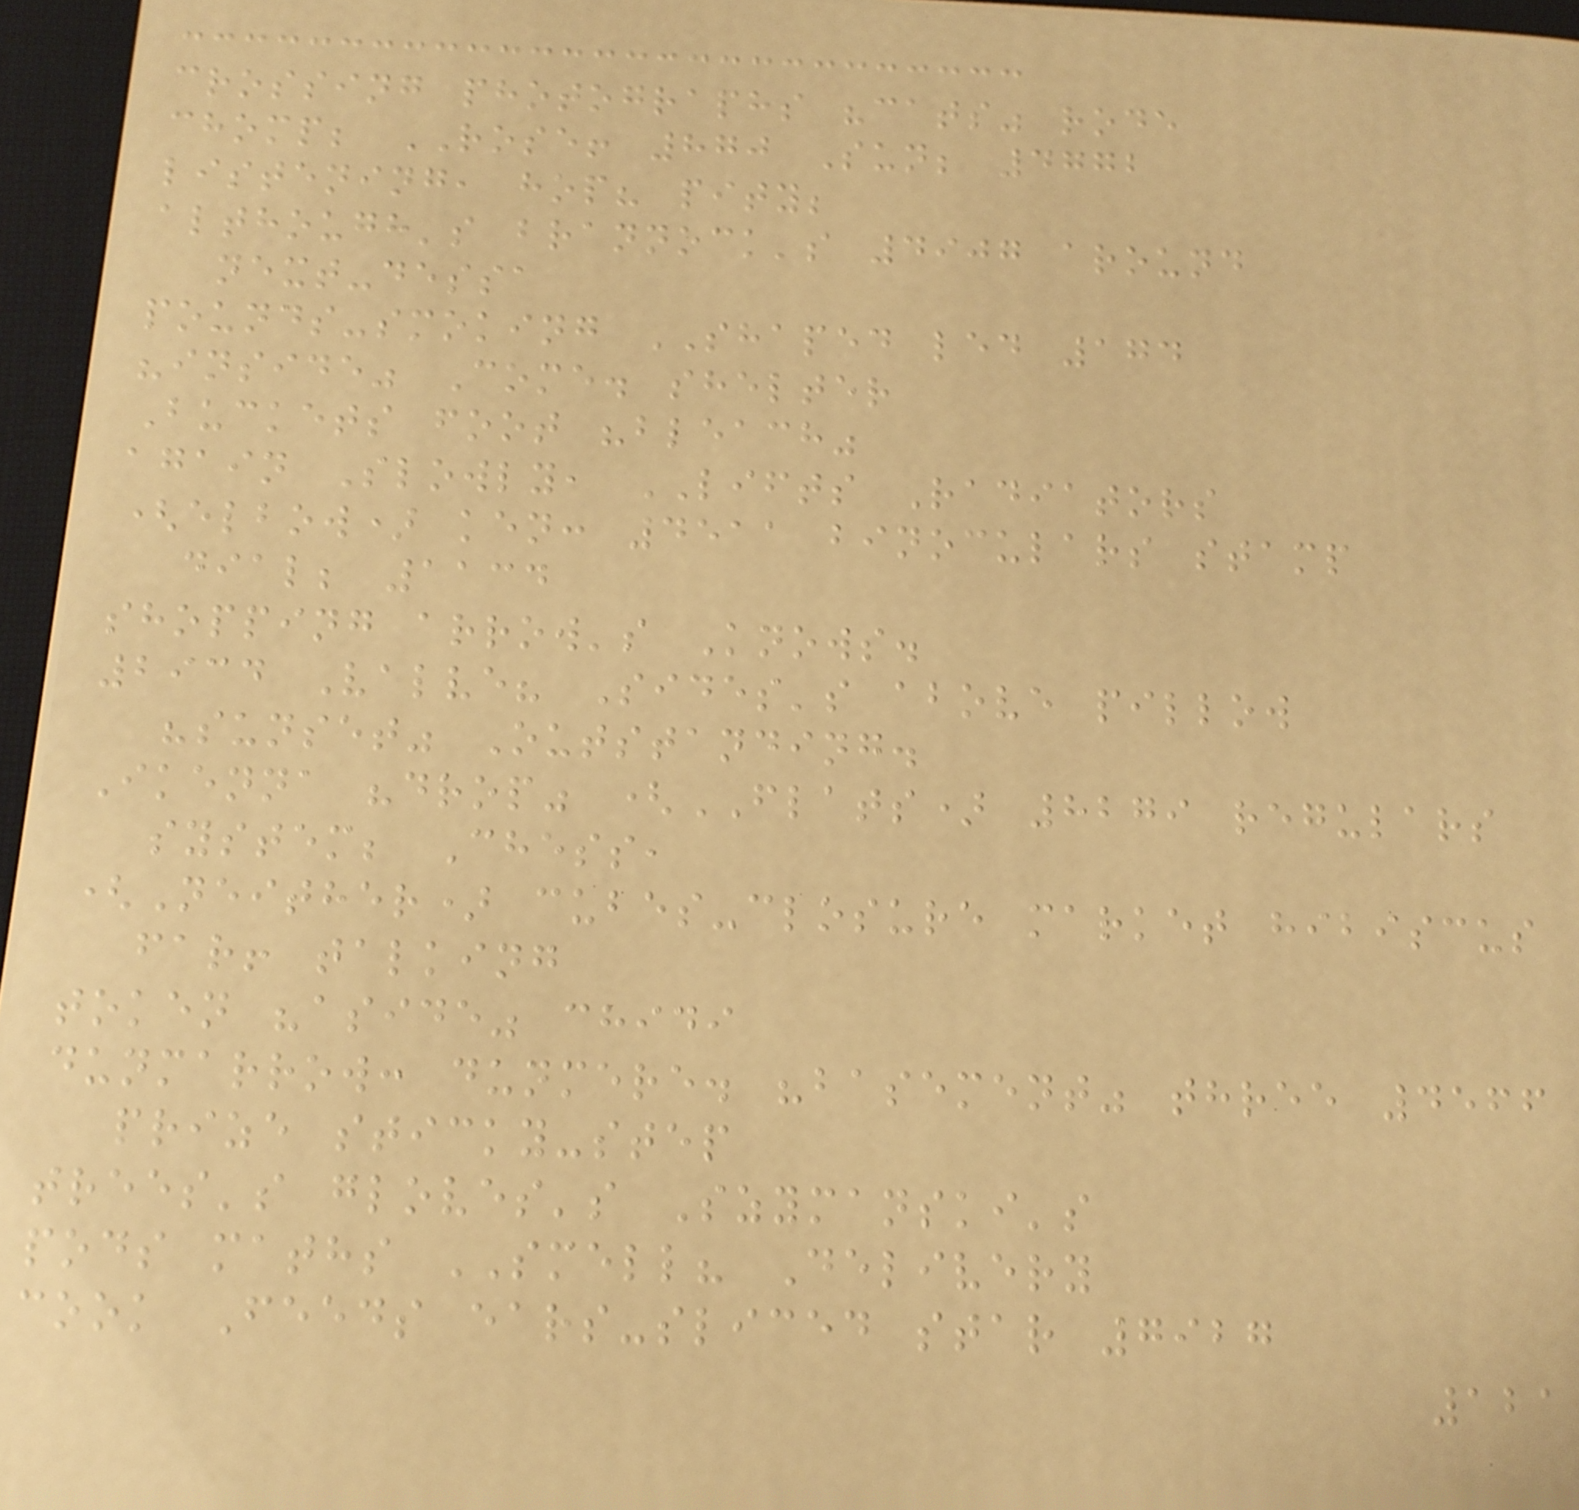crossing photographs "cats" rode
chomp; ROSE! 870 Sun; 4772
listening, hop? pity;
although's brannock's 4907 around
next-dessa
pounds-smoking SHAPED led 174
"inside" Come. shelter
Buckets foot "bleach"
again Slowly, LIFTS Radiators
(elbow) ken: 4511 binoculars stamp
dial; 1134
shopping arrow's Knows.
2934 Valve? Sides's above pillow
"sunset" Outstanding.
Ikenna "drop" (FLATS) 8279 regulars
system; Chess,
(Neither) cubes-closure market hibiscus
far! talking
token "aside" chidi
dunmarrow: dunmere. "basement" three 4566
prize sticky-step
trees's gloves's Szymanski's
pods maths SMELL? Delivery
cook Feeds ears-sliced star 7927
121
